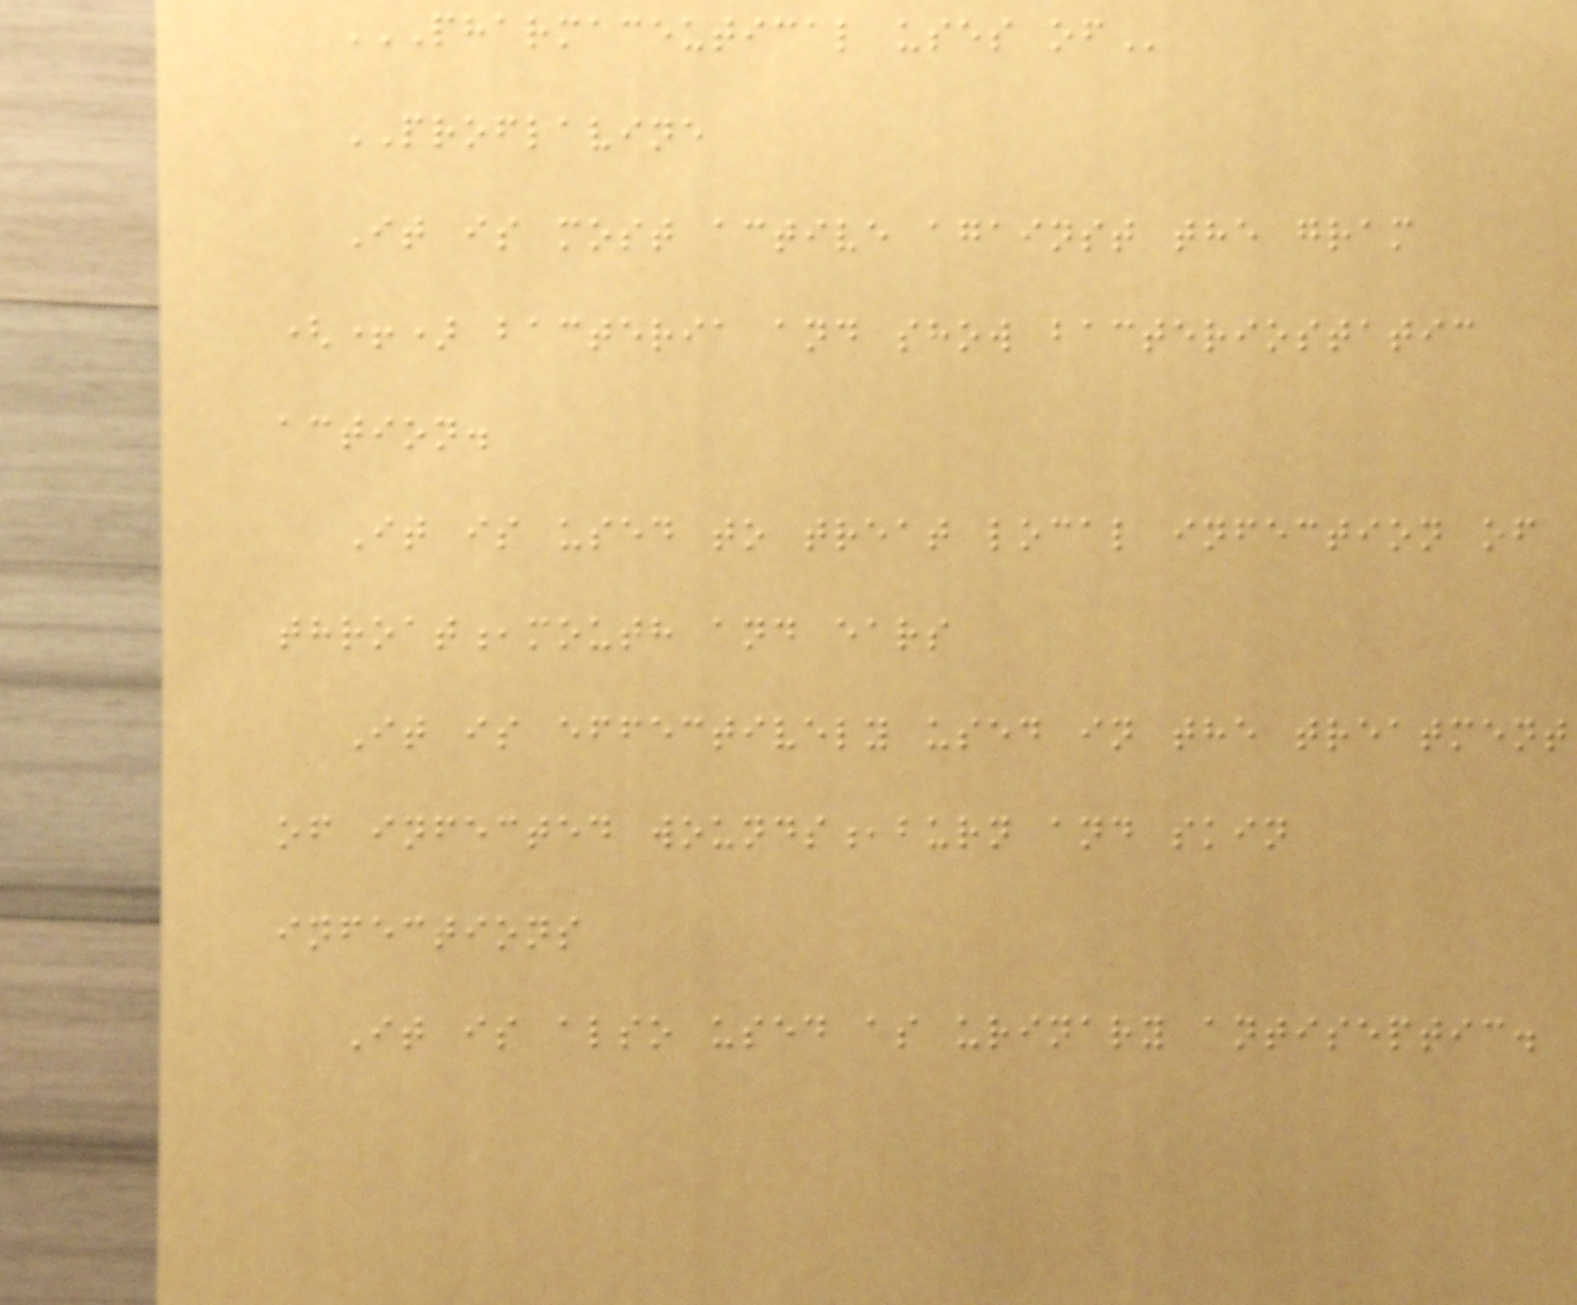PHARMACEUTICAL USES OF
PROFLAVINE
It is most active against the gram
(+) bacteria and show bacteriostatic
action.
It is used to treat local infection of
throat,mouth and ears
It is effectively used in the treatment
of infected wounds,burn and skin
infections
It is also used as urinary antiseptic.
